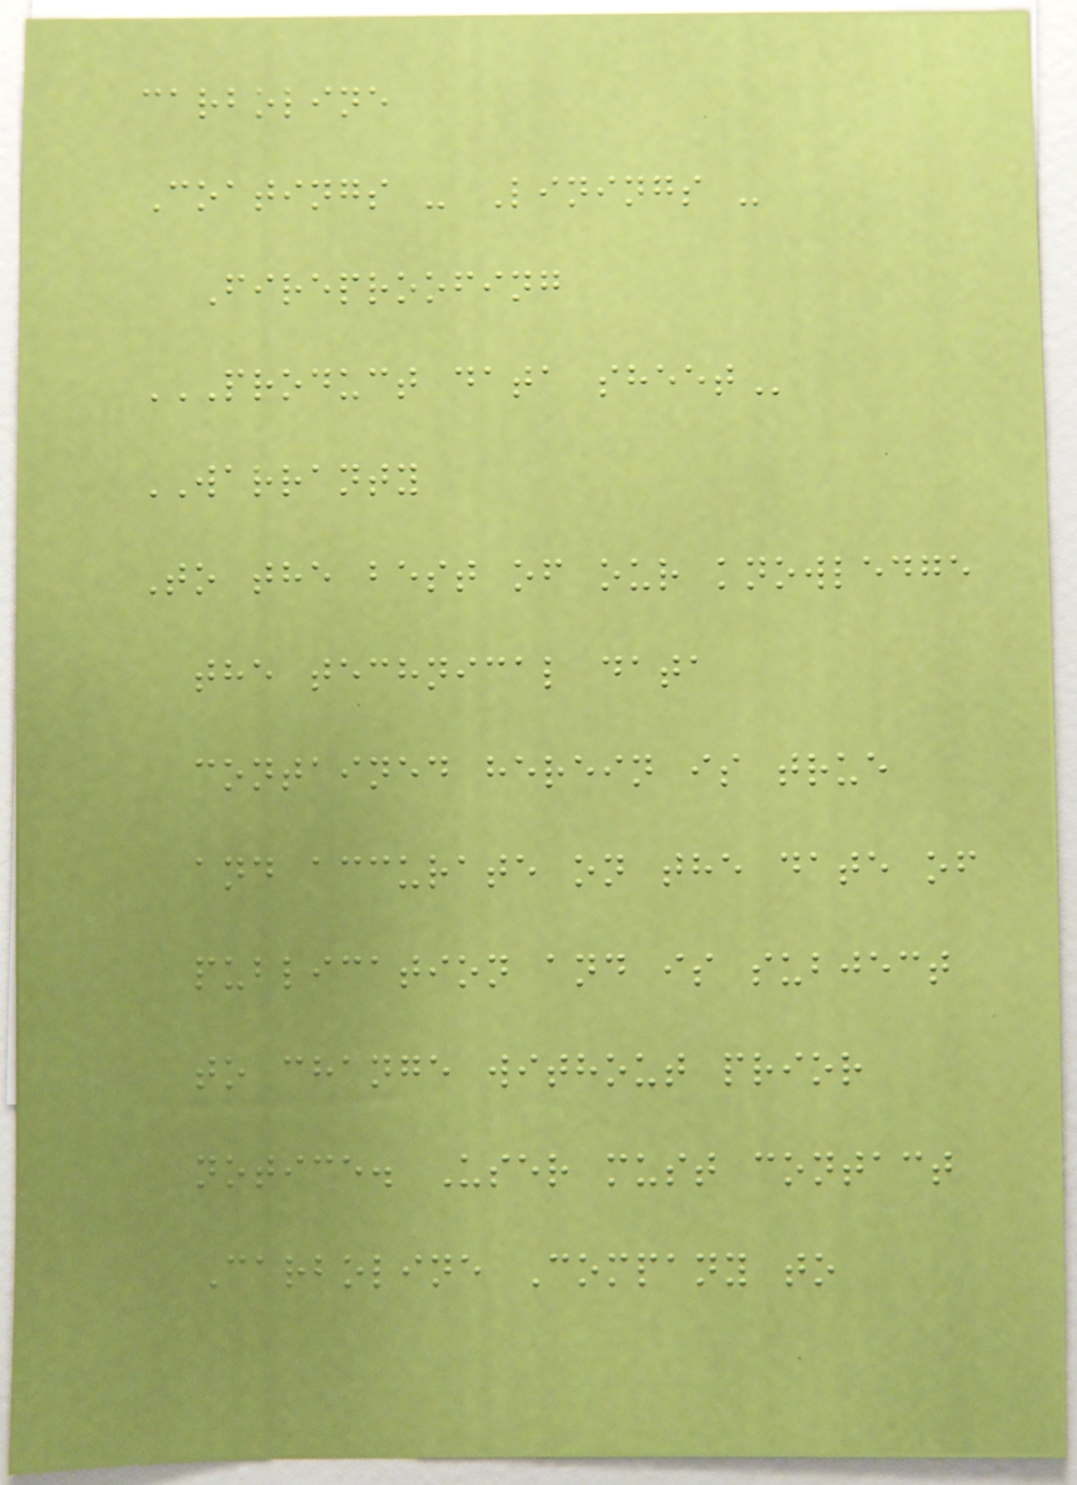carboline
Coatings - Linings -
Fireproofing
PRODUCT DATA SHEET
WARRANTY
To the best of our knowledge
the technical data
contained herein is true
and accurate on the date of
publication and is subject
to change without prior
notice. User must contact
Carboline Company to
